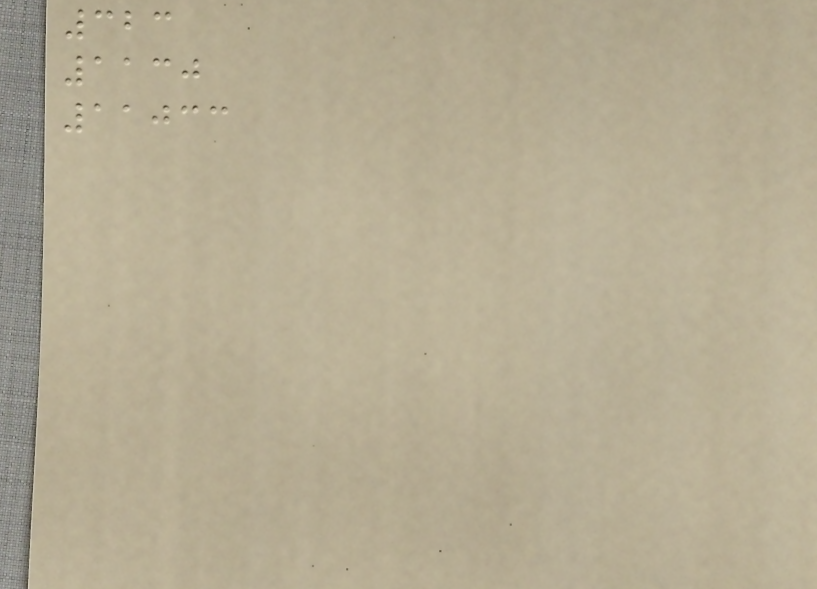323
1130
11033
